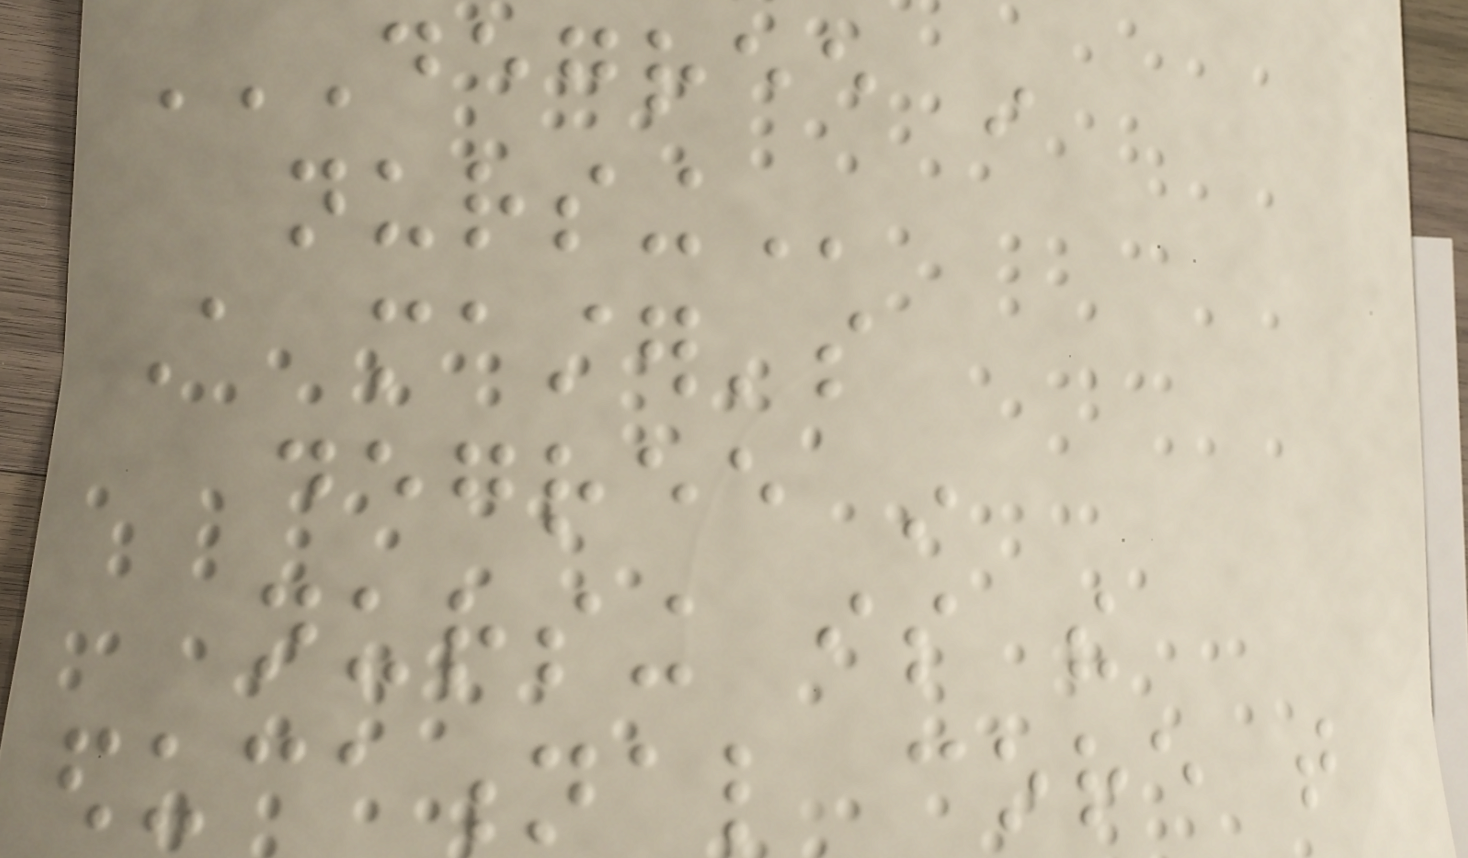DEGREE IN
NURSING
A master's
degree in
nursing is the
educational core that
